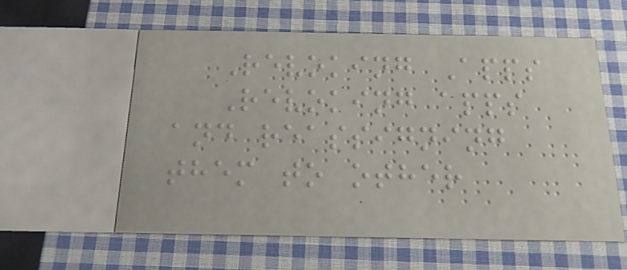Revoking Apps
Revoking apps
and reassigning
them to other
